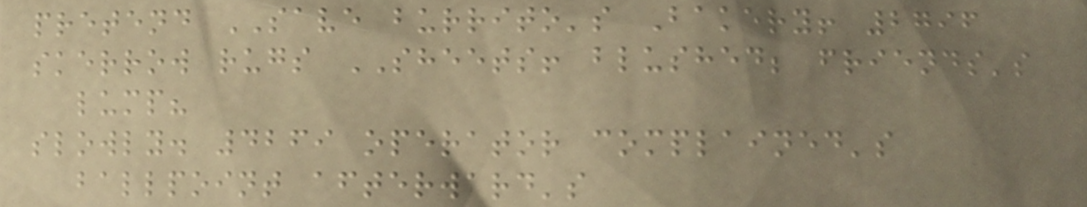pretend SAVE burrito's Bakery! 2796
skerrow rugs SHEETS! blushed; friends's
lump?
slowly. 4269 operator complained's
ballpoint afterward's
